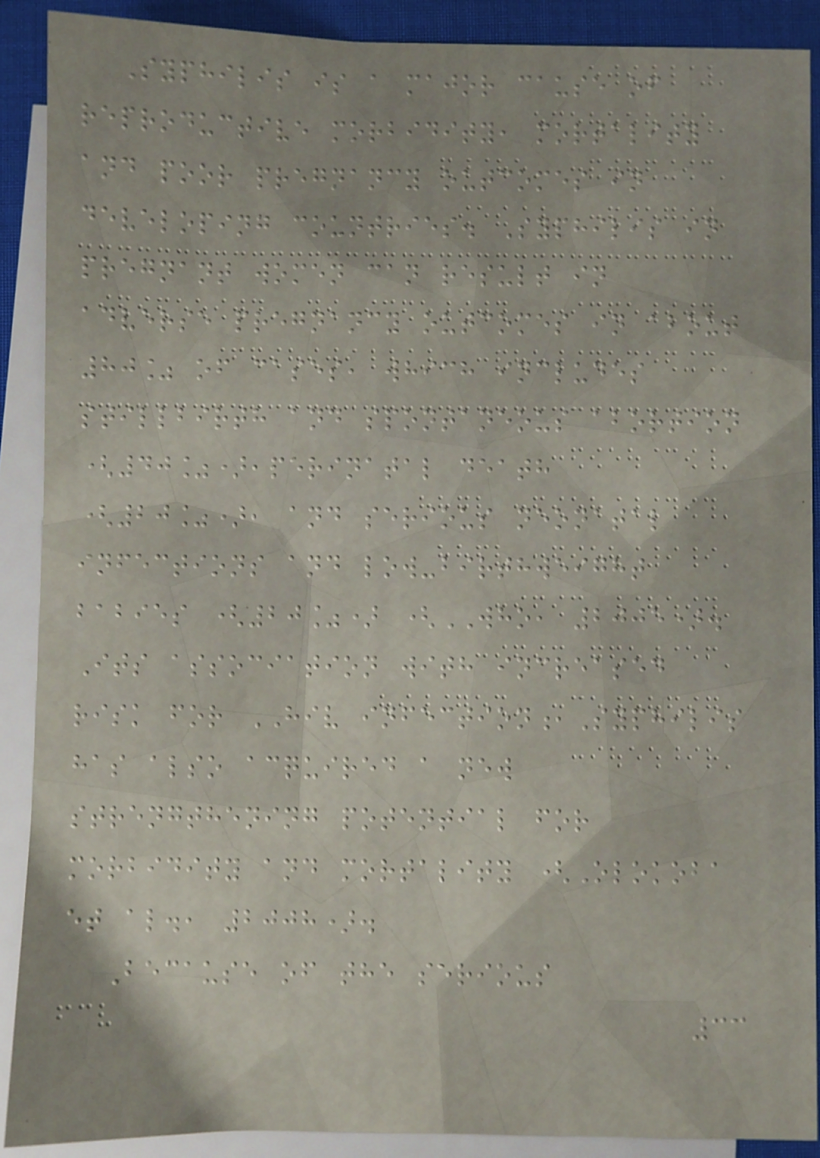Syphilis is a major cause of
reproductive morbidity, mortality
and poor pregnancy outcomes in
developing countries. Syphilis in
pregnant women can result in
adverse pregnancy outcomes in about
80% of cases, which includes
stillbirth and spontaneous abortion
(40%),perinatal death
(20%), and serious neonatal
infections and low-birthweight
babies (20%) (WHO, 2005).
Its association with increased
risk for HIV infection,Syphilis
has also acquired a new
strengthening potential for
morbidity and mortality (Olokoba
et al., 2008).
Because of the serious
33
